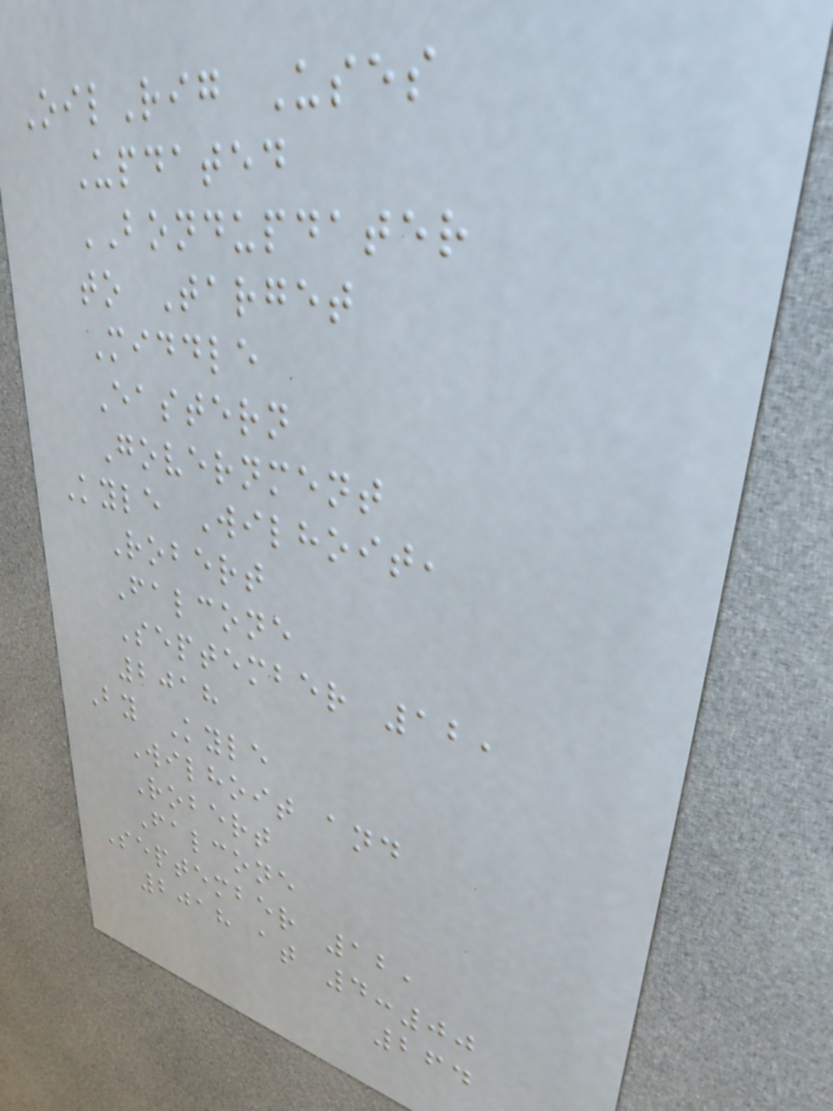OilRig Uses
Updated
BONDUPDATER
to Target
Middle
Eastern
Government
Kyle Wilhoit,
Robert
Falcone
September 12,
2018
By Kyle
Wilhoit and
Robert
Falcone
September 12,
2018 at 4:00
264
